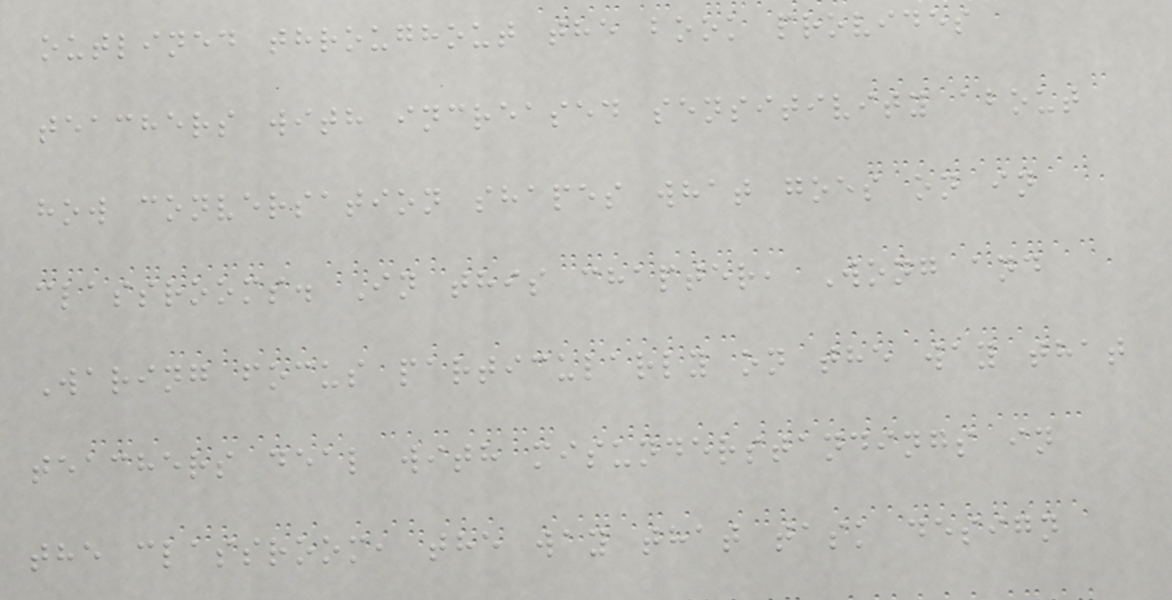outlined throughout the book provides
teachers with increased sensitivity about
how conversation shapes what goes on in
classrooms. In this chapter, Wong and
Waring focus particularly on the way that
teachers deal with misunderstandings in
the classroom, the way that task design
